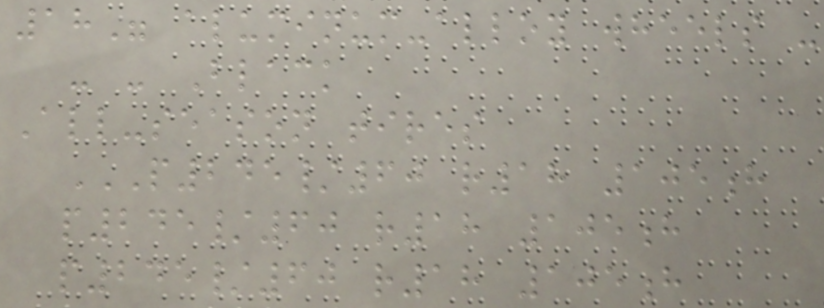18" aluminum-alloy wheels -
- - Black
All-season tires
P245/60 R18 105H
P245/60 R18 105H
P245/60 R18 105H
